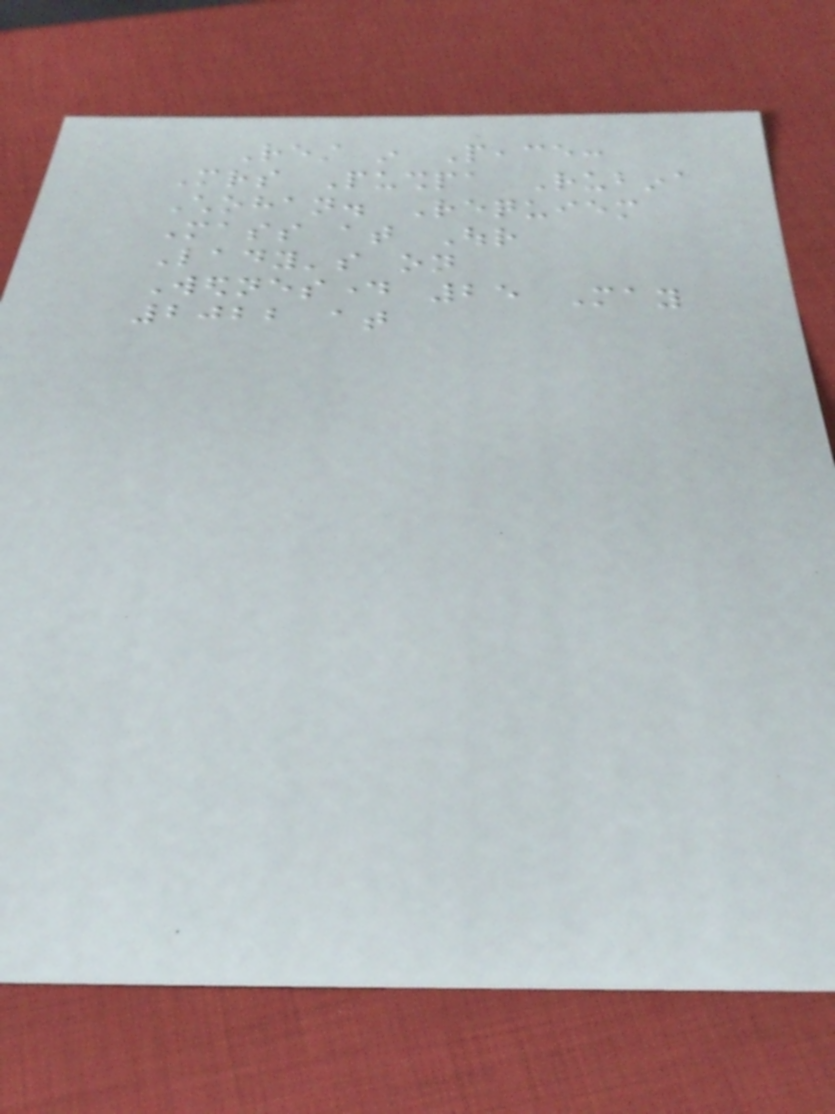Rest in Peace:
Mrs Pushpa Rubina
Chohan. Requiem
Mass at Our
Lady's on
Wednesday 25 May
2022 at
